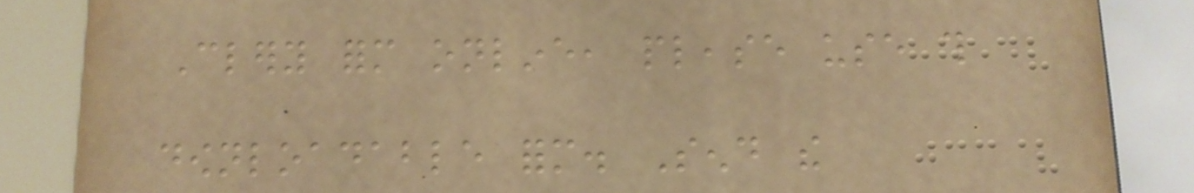Clery form online, please use this
downloadable form. Send the
